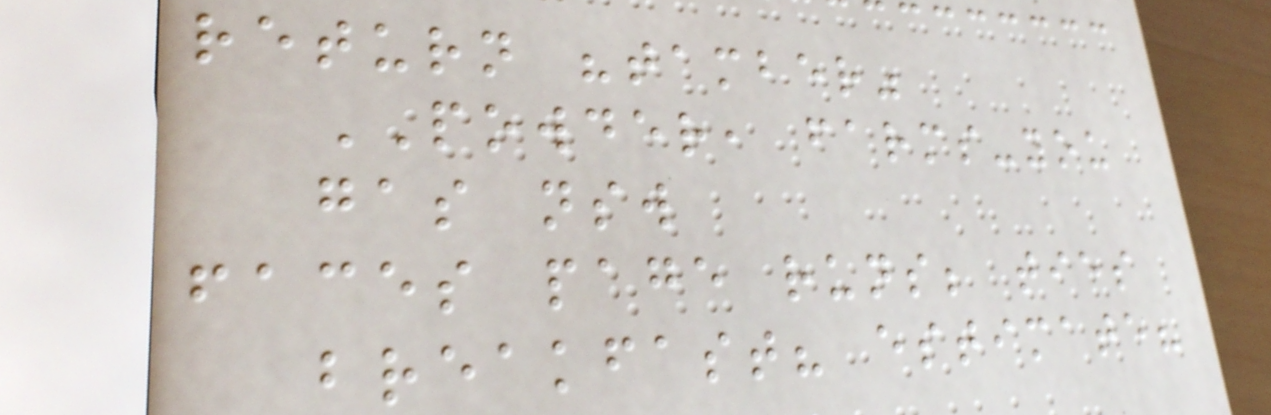return "tamber"
POWDER, farms-you
gas nsw
faces page runs; ties
breakfast? estimate?
